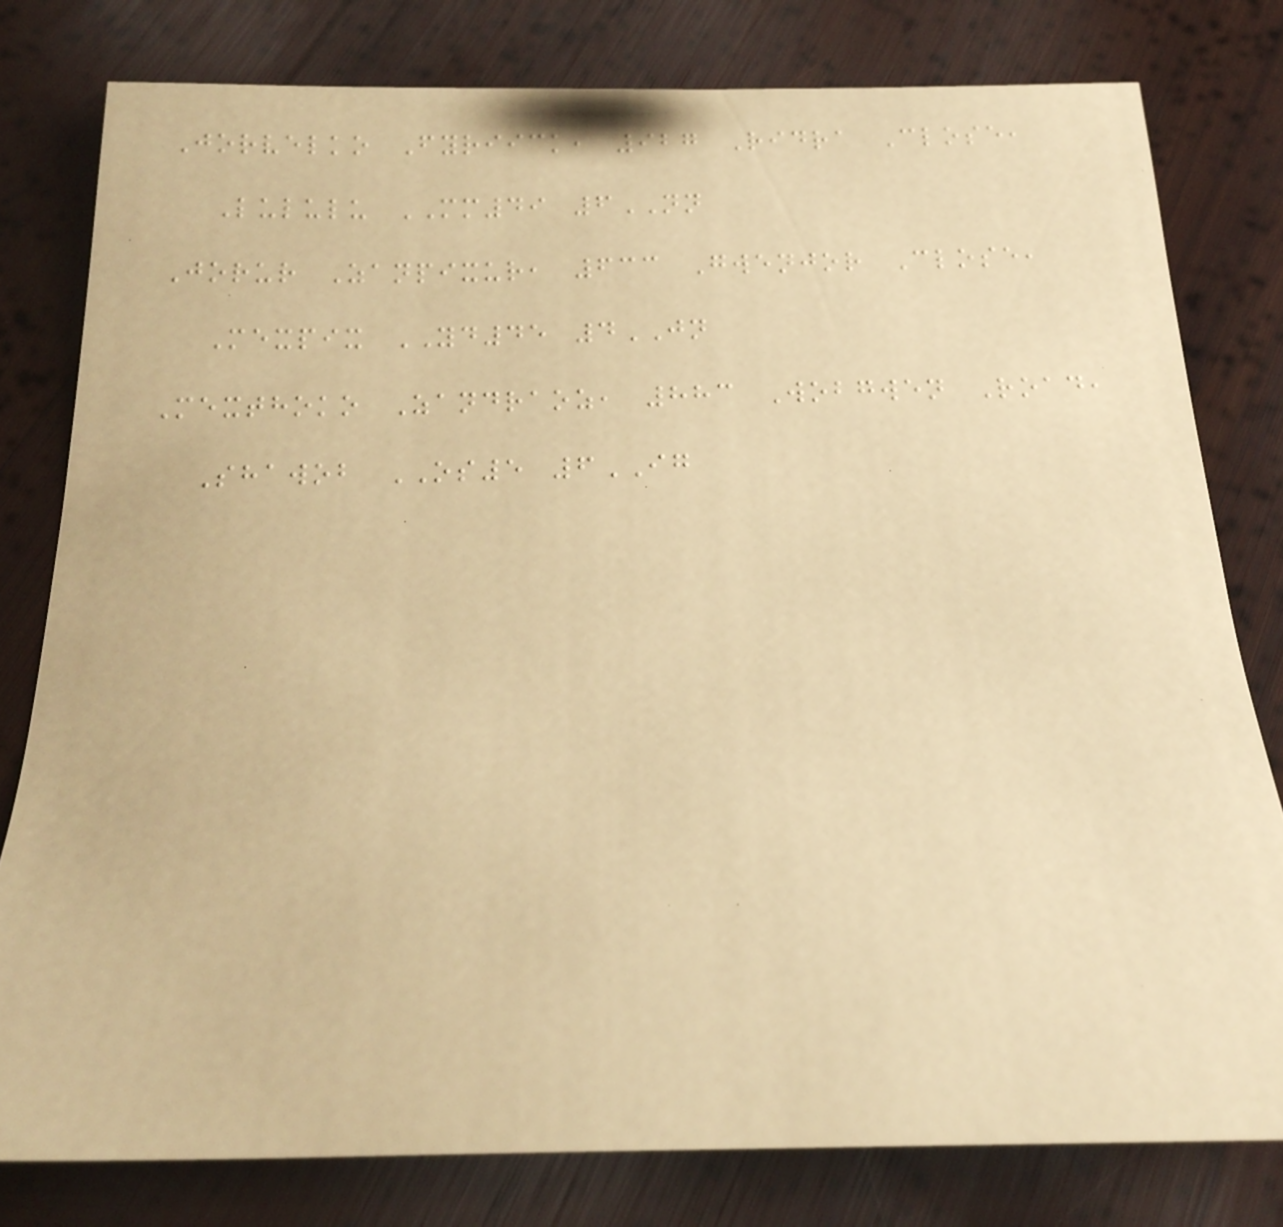Jorvelko Fyriick, 927 Ridra Close,
Lululu MM49 6NN
Jorur Zanpixur, 633 Gwenjor Close,
Mexpix YD45 4JN
Mexthoko Zandraoz, 883 Wobgwen Road,
Shawob OS5 6IG
